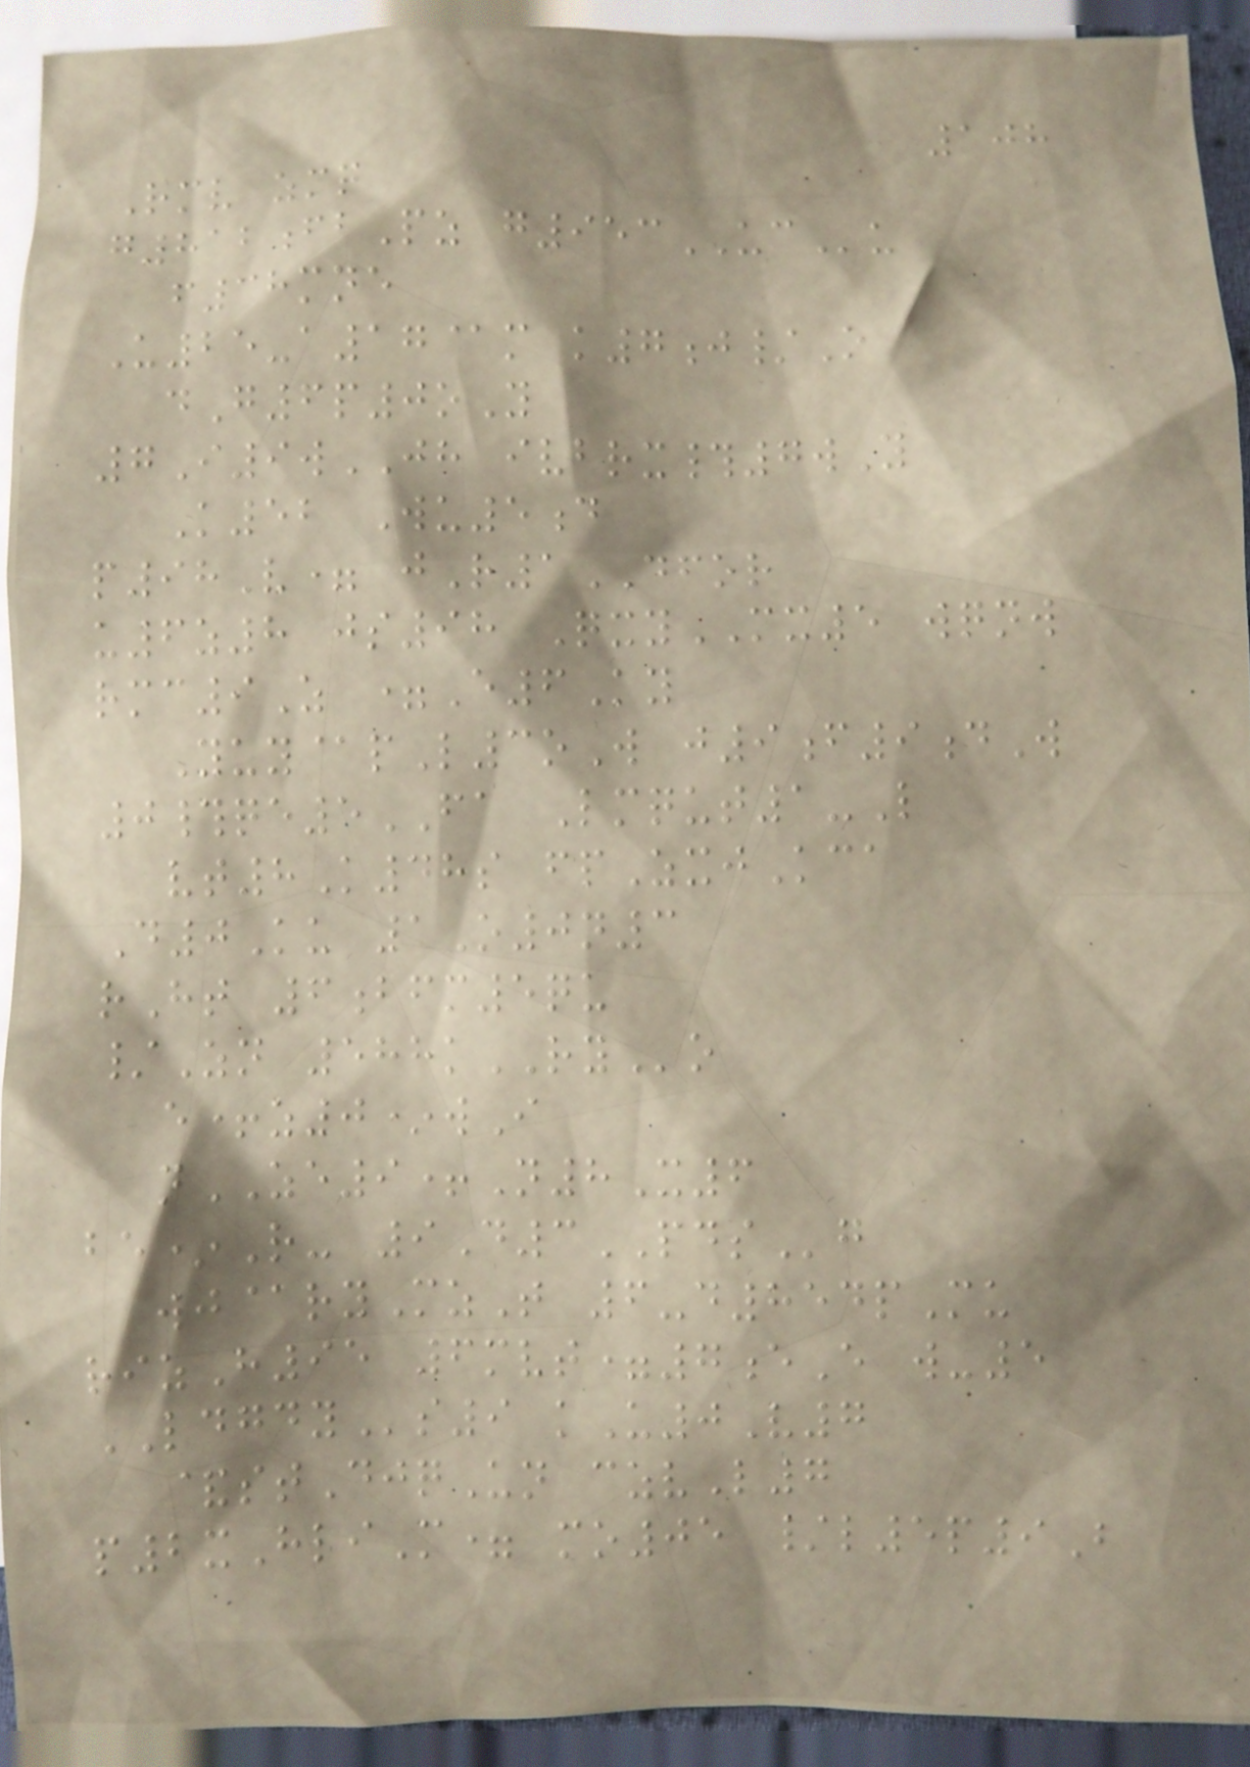108
Rmv zmq
g812fbPz g953UCu
f38mne
U25-a17@m k7j/O
dG6p0oY
7I9wJH ivbrx#7wY
K52 Wu5d
p98V= jR1DFOR
u6z8 js98 QxyMX5 wqnw
rmc9Z =E6Ky
Yuy@pL3oW j9f9dW
0#qe5FA Lmqut1-L
vt8K48s fpZxjKca
D0Ku 1O0n3
rHt 6bfm5qu
/Zn 588kRYo
e+z0*wI
nZE9+N8X6
be*R- 9D3PDSg
wj@ryMzT 6-d854pMu
rizH95 6mvt=7eE w-5
LDGDYs9 kU0V7
&stDjqUn czvL7
p2xHliM= mo05 /l5p9B
